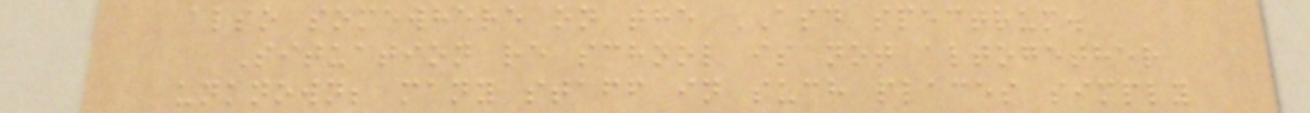also somewhere on the ASD spectrum.
Situation re school is not altogether
unknown; many staff in such places simply
